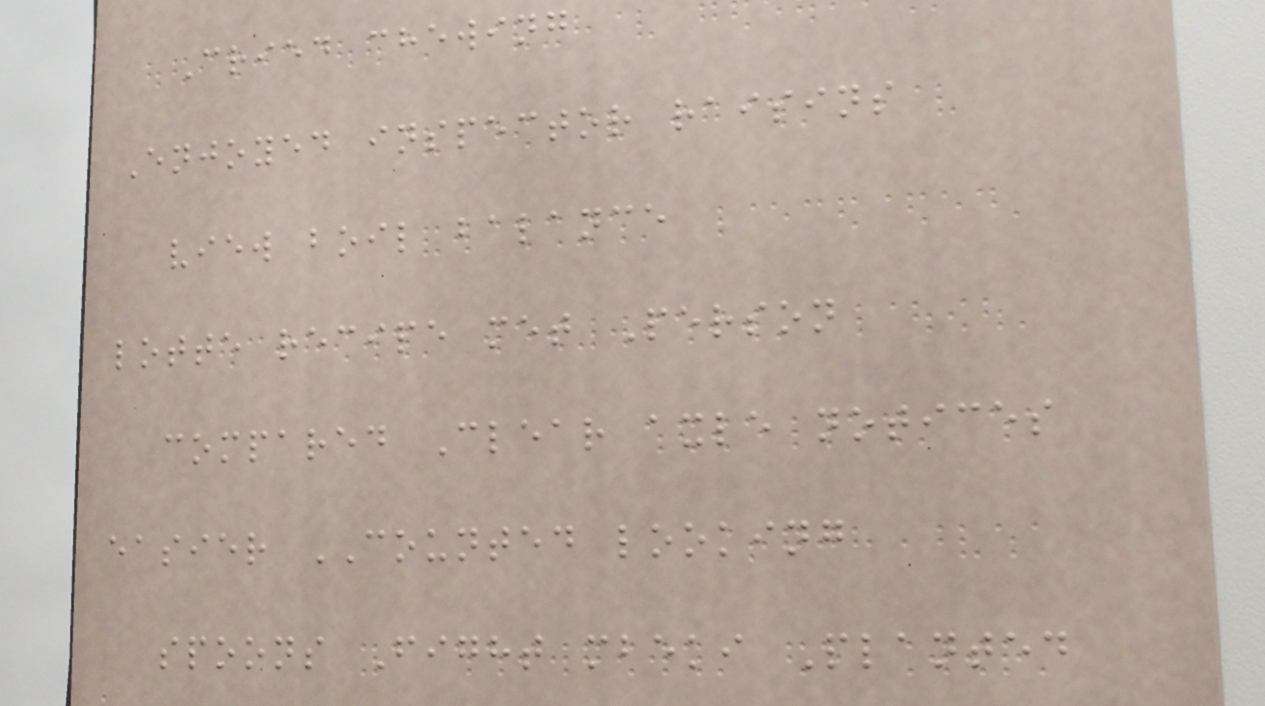Cried chewing
Enjoyed inspector raisins
view boil balance
lotte recipe met Person
compared Clear axle notices
easier COUNTED looking
spoons Fight mbeki Planted
